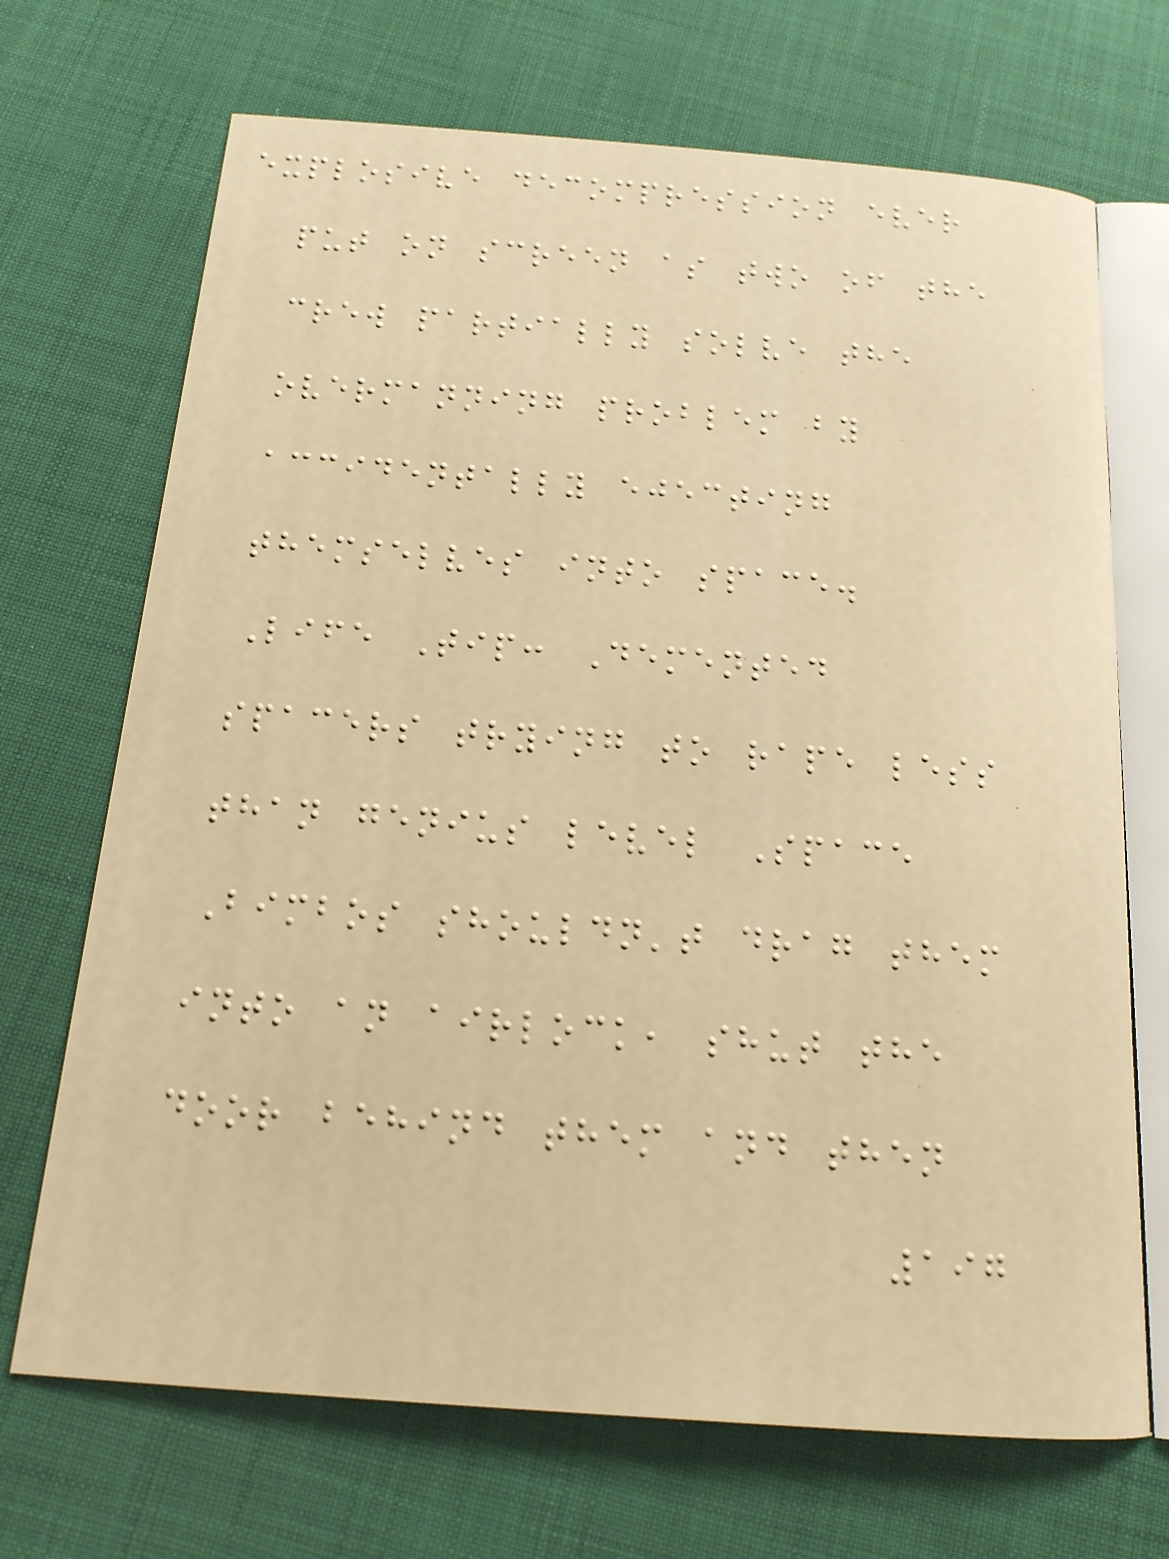explosive decompression ever
put on screen as two of the
crew partially solve the
overmanning problem by
accidentally ejecting
themselves into space.
Life Tip: Demented
spacers trying to rape less
than genius level Space
Bimbos shouldn't drag them
into an airlock, shut the
door behind them and then
197
